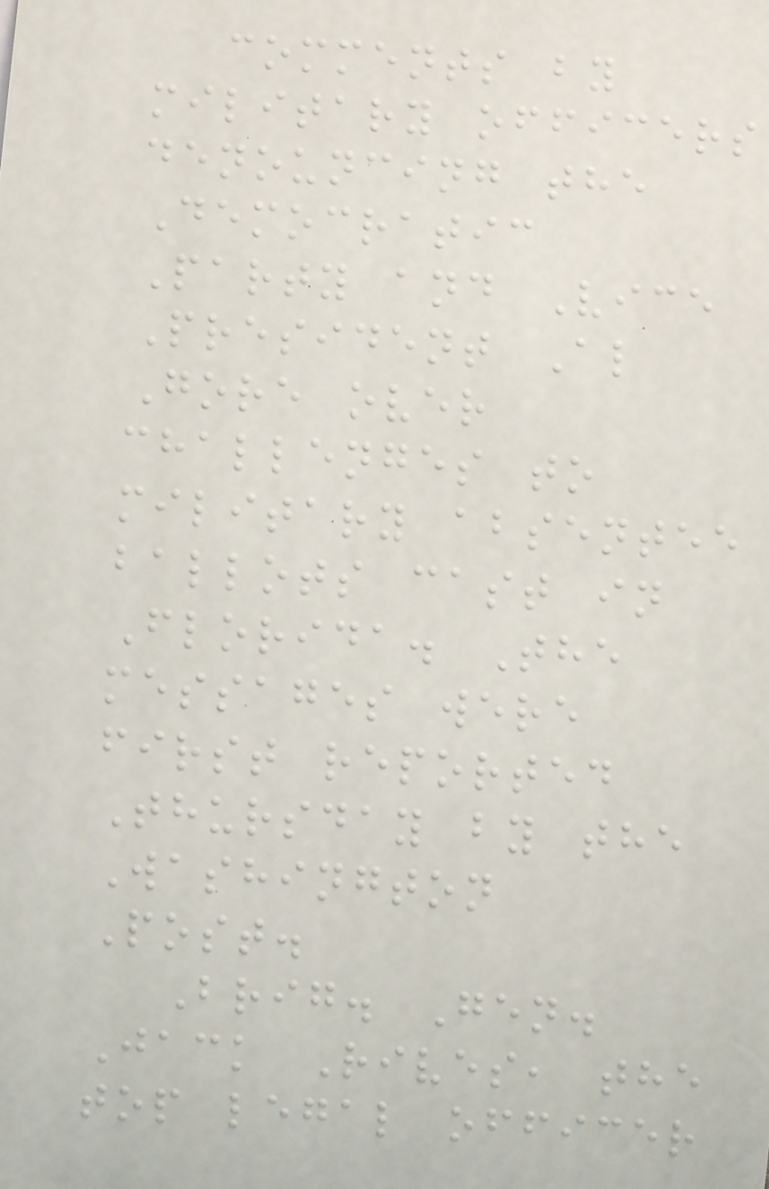comments by
military officers
denouncing the
Democratic
Party and Vice
President Al
Gore over
challenges to
military absentee
ballots cast in
Florida. The
messages were
first reported
Thursday by the
Washington
Post.
Brig. Gen.
Jack Rives, the
top legal officer
